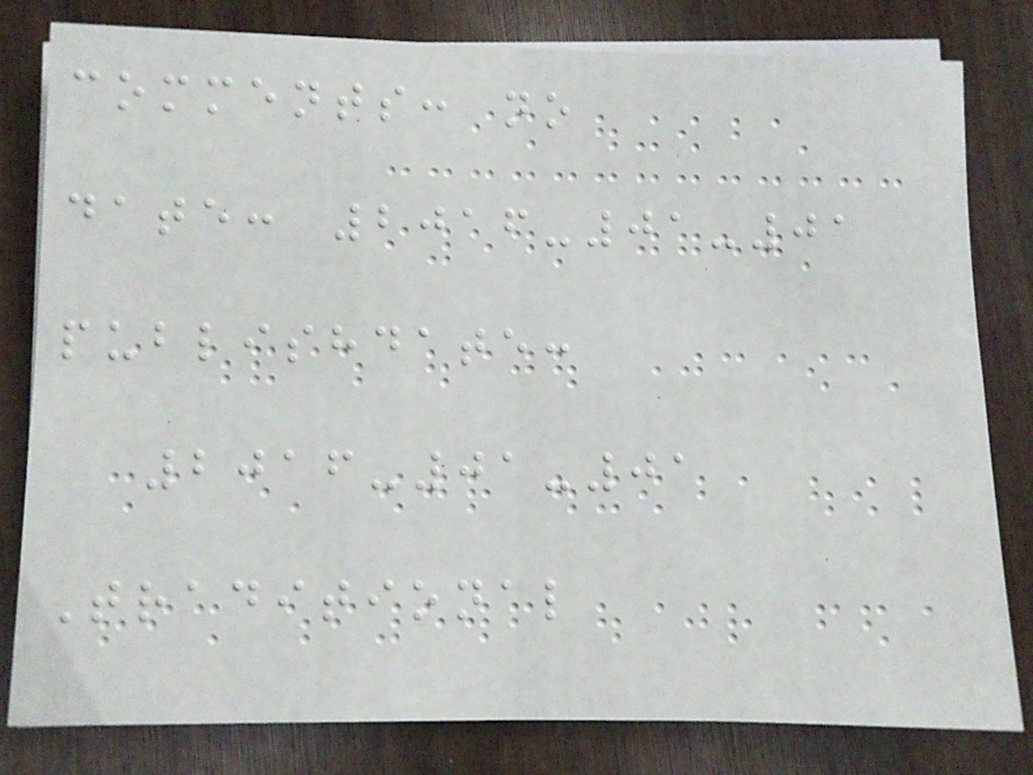comments: no
date: 2016-01-01
publishdate:
2016-01-01
Traditional
